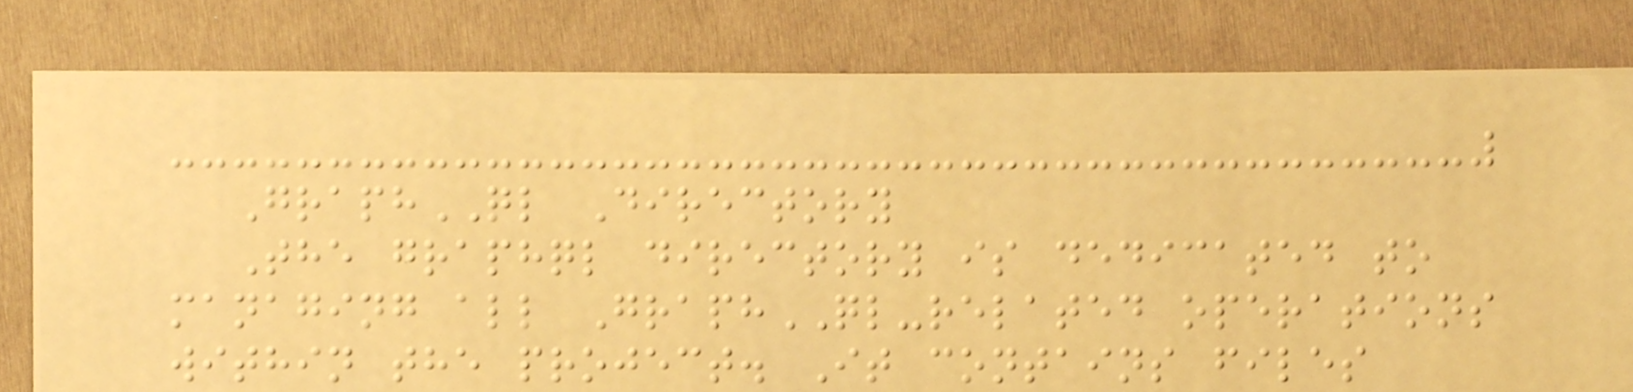GraphQL Directory
The graphql directory is dedicated to
managing all GraphQL-related operations
within the project. It contains files
